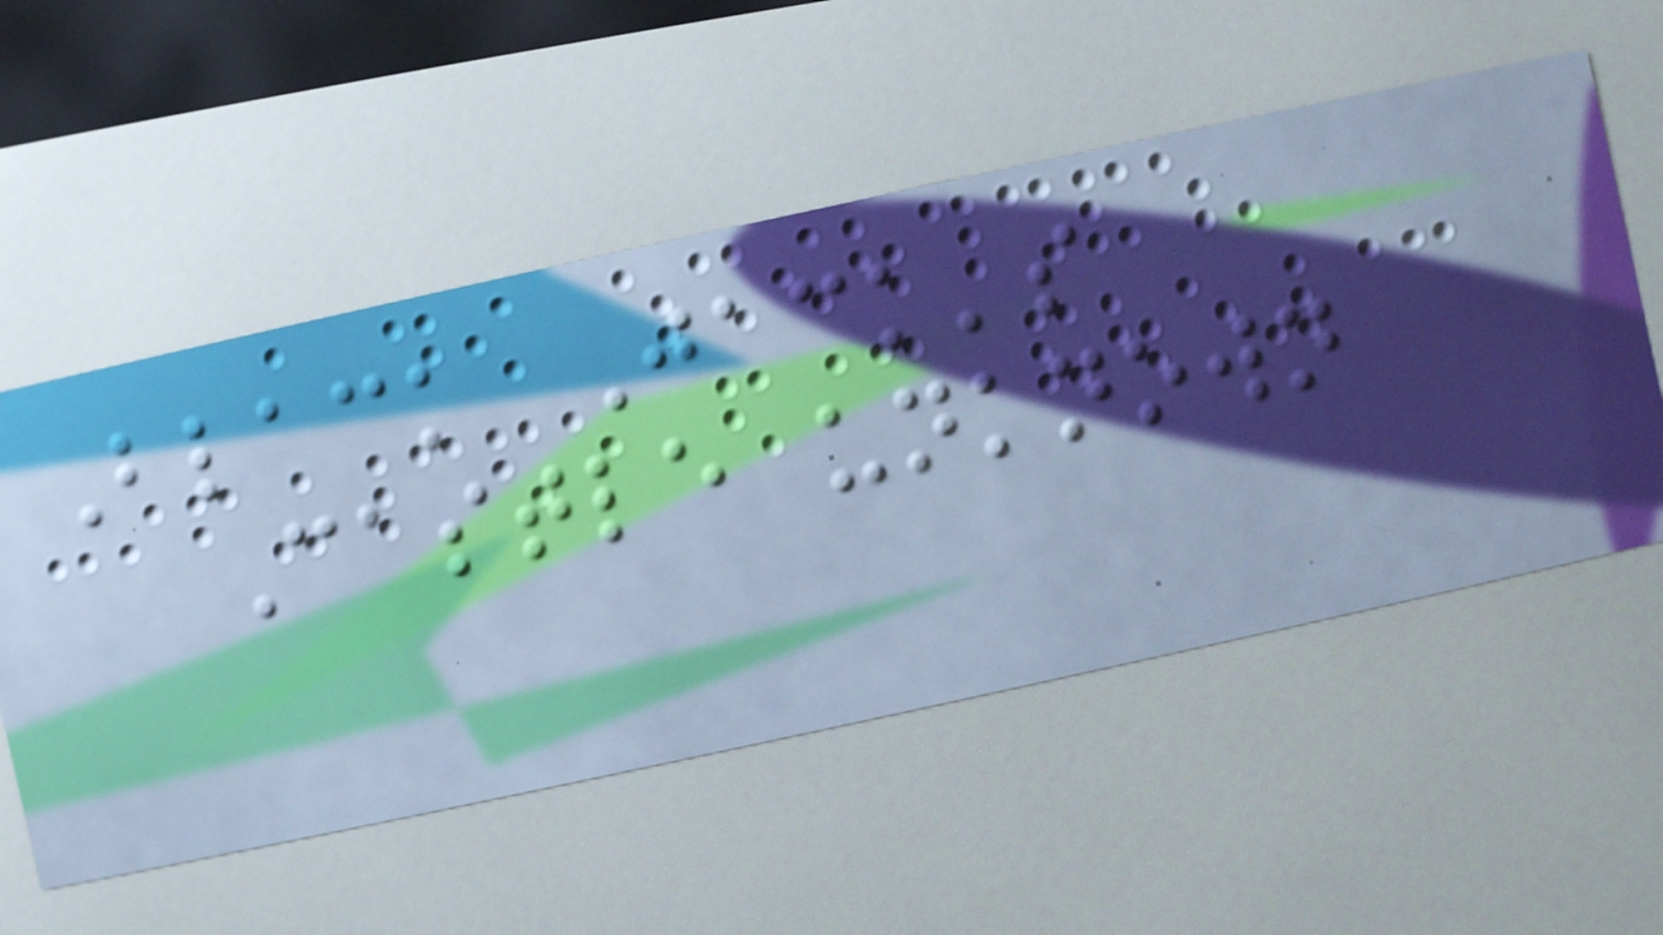Black Jack's
Castle unknown
